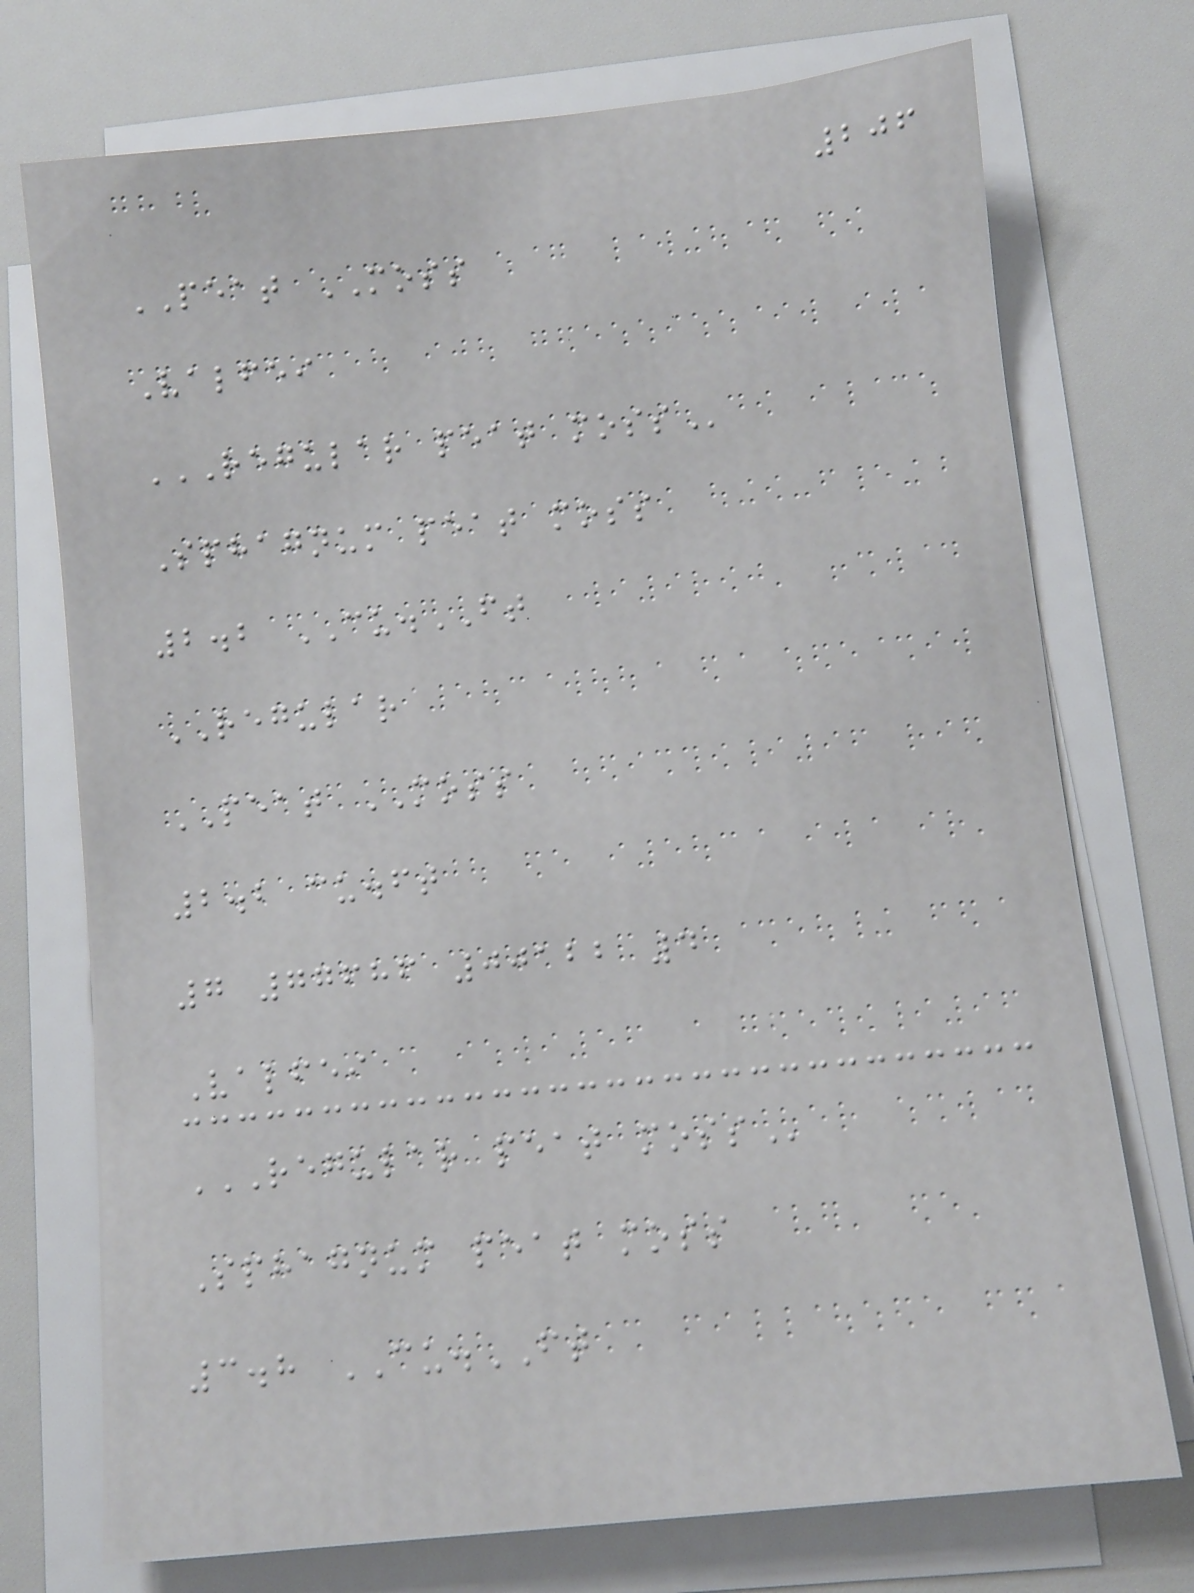206
PEAT MOSS
Valfei
REGULAR PEAT MOSS
Sphagnum peat moss
2.2 CU.FT
REGULAR
PEAT MOSS
2.2 cu.ft
7 77686 00122 4
Valfei
REGULAR PEAT MOSS
Sphagnum peat moss
3.8 CU.FT
